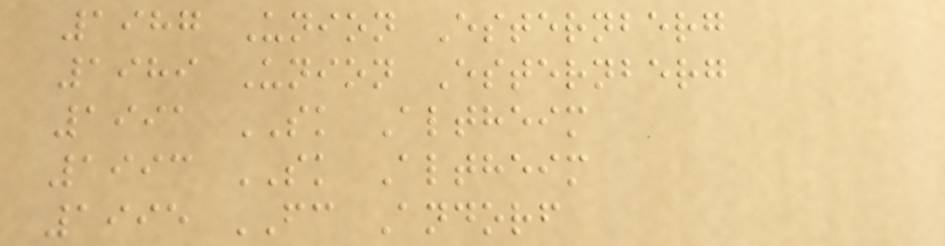1987 Union Esternberg
1989 Union Esternberg
1991 SK Altheim
1993 SK Altheim
1995 FC Andorf
